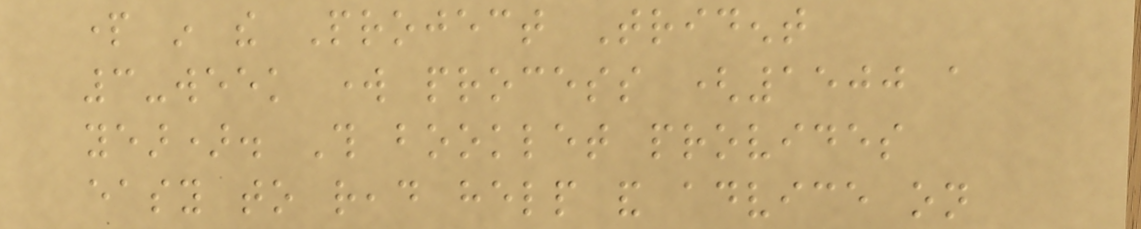part in the Project Trident
3-week work process (1500 a
year). This booklet provides
easy to read help and advice on
